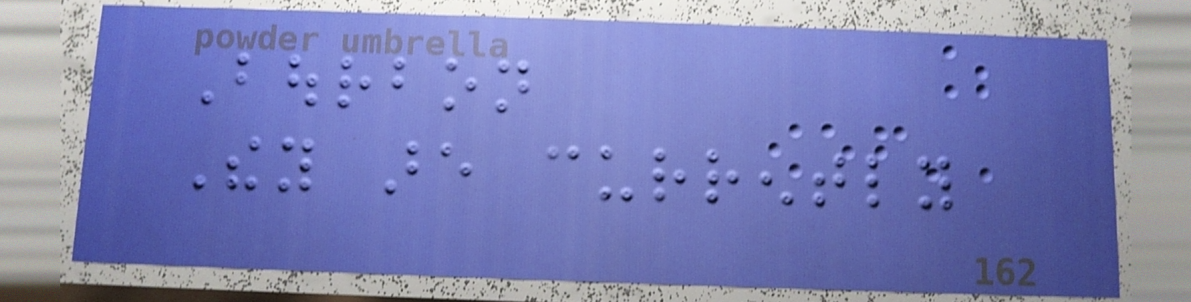Bourbon
They are currently
